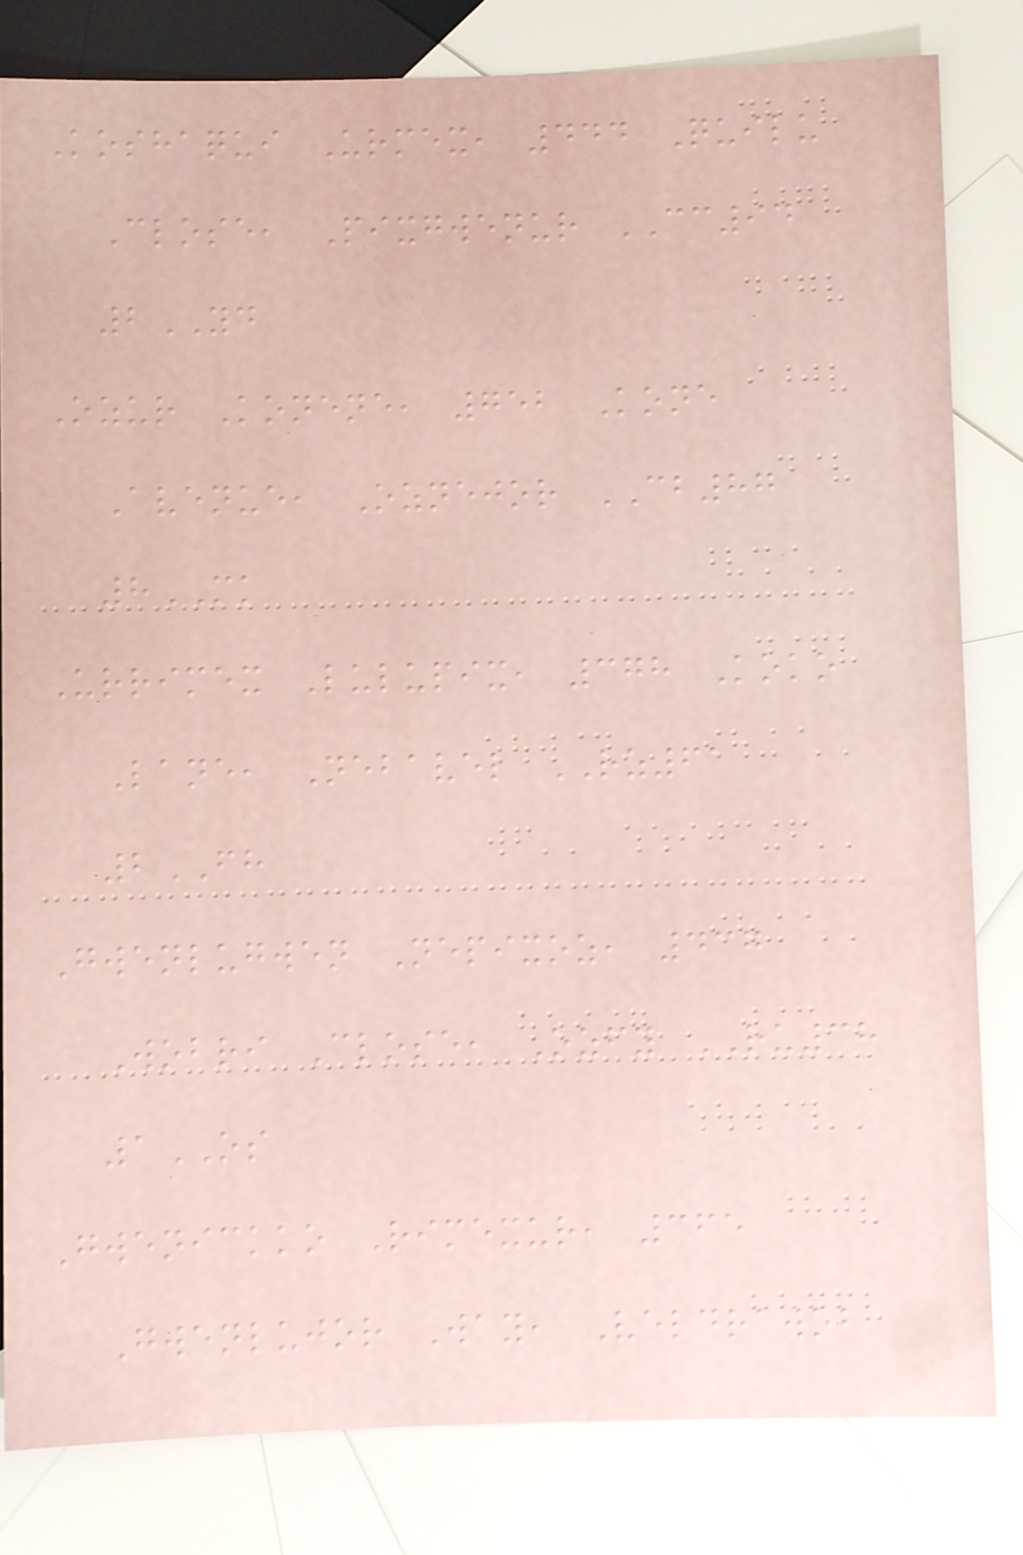Koshaqui Urmex, 444 Quilu
Close, Pixgwenur CC94
2YD
Ozur Konene, 752 Kone
Avenue, Oznejor CB87
8MK
Urrimex Lulupix, 378 Koko
Lane, Nebavel RZ61
2FH
Gwenlugwen Nepixoz, 437
Wobri Close, Ozfy RU38
1OS
Gwenickko Rimexur, 365
Gwenlujor Way, Veldrawob
